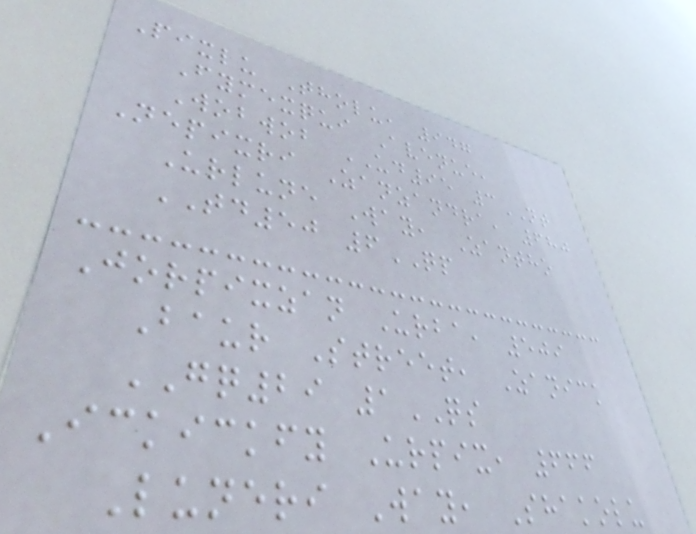Pixlu Tholu, 947
Fymexqui Avenue,
Wobwob UD95 3NT
Nepixri Zanzandra, 680
Urlune Way, Zantho
TD50 6QP
Jorpixzan Urba, 509
Baur Street, Zanick
GQ29 1QS
Ickickfy Urpix, 666
Luneri Way, Shakolu
